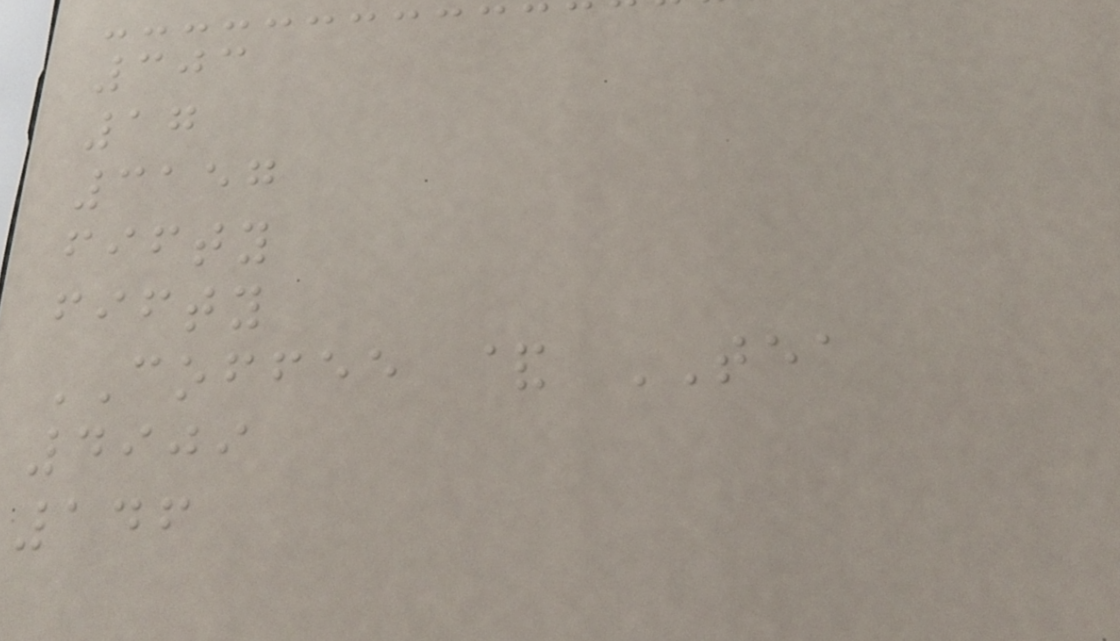303
17
3157
fifty
fifty
COFFEE & TEA
4909
146
